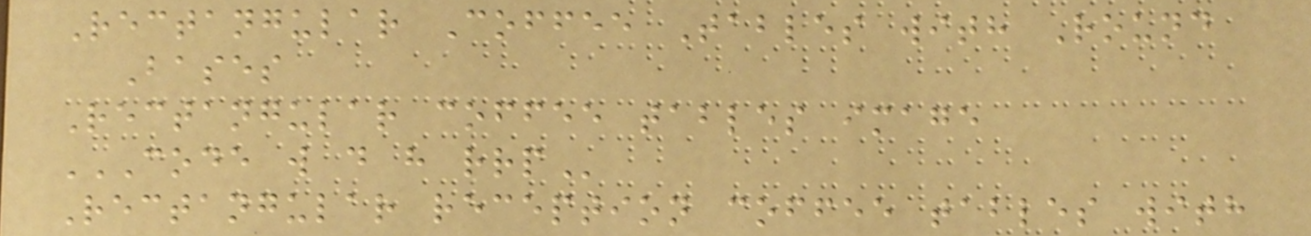Rectangular Coffee Tables with Round
Bases
Rectangular coffee tables image
CODE W D H RRP
Rectangular reception coffee tables with
